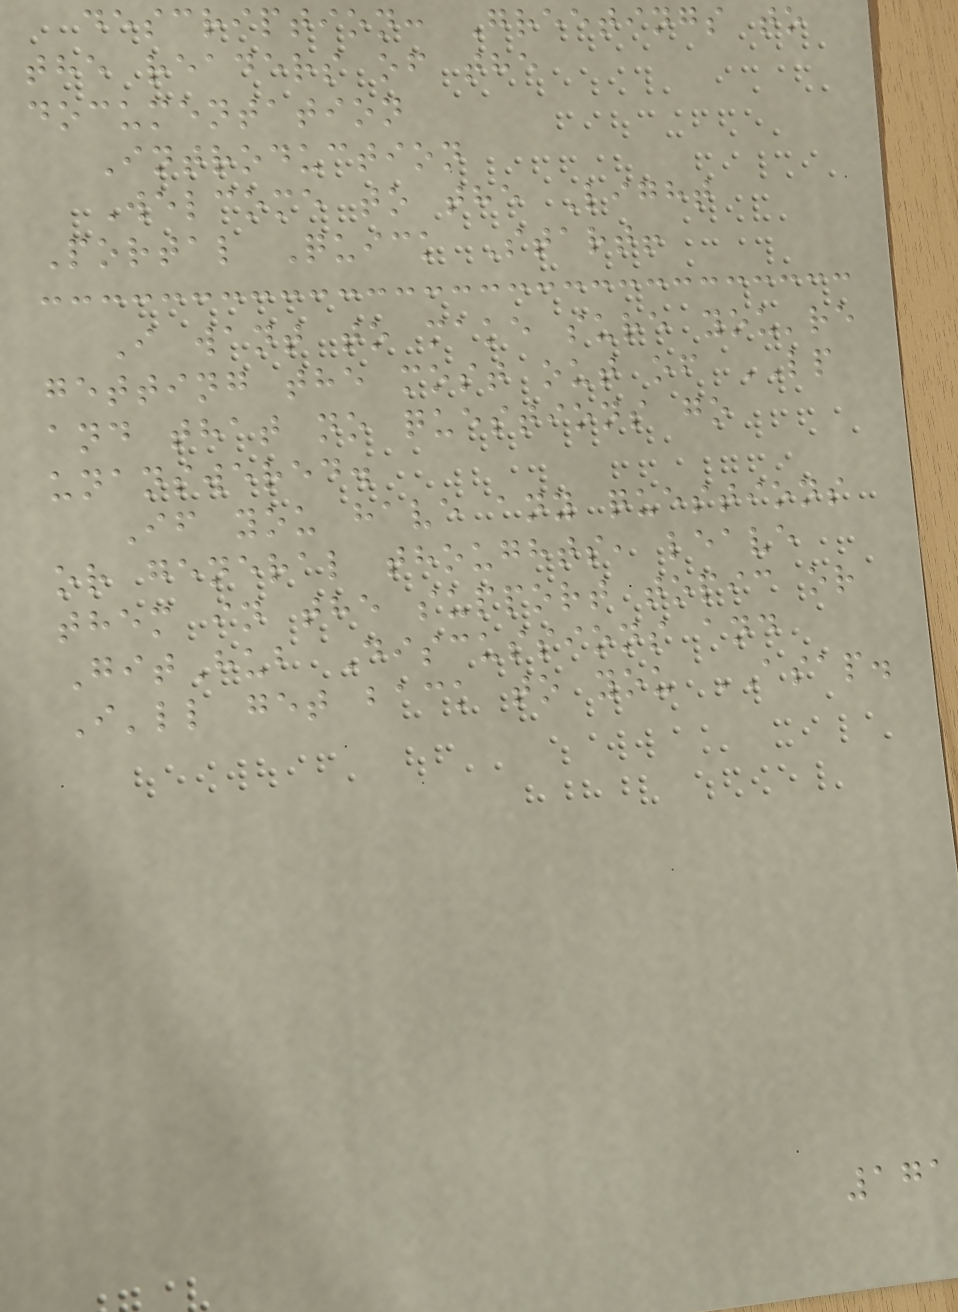description: Greetings to
the readers of the
documentation
Introduction
Welcome to the Light
Portal Quick Start!
I want to make sure you're
getting the most out of LP
and that no questions go
unanswered.
If you have any questions
or general thoughts, leave
them in the support topic or
GitHub Discussions and
I'll get back to you ASAP.
171
